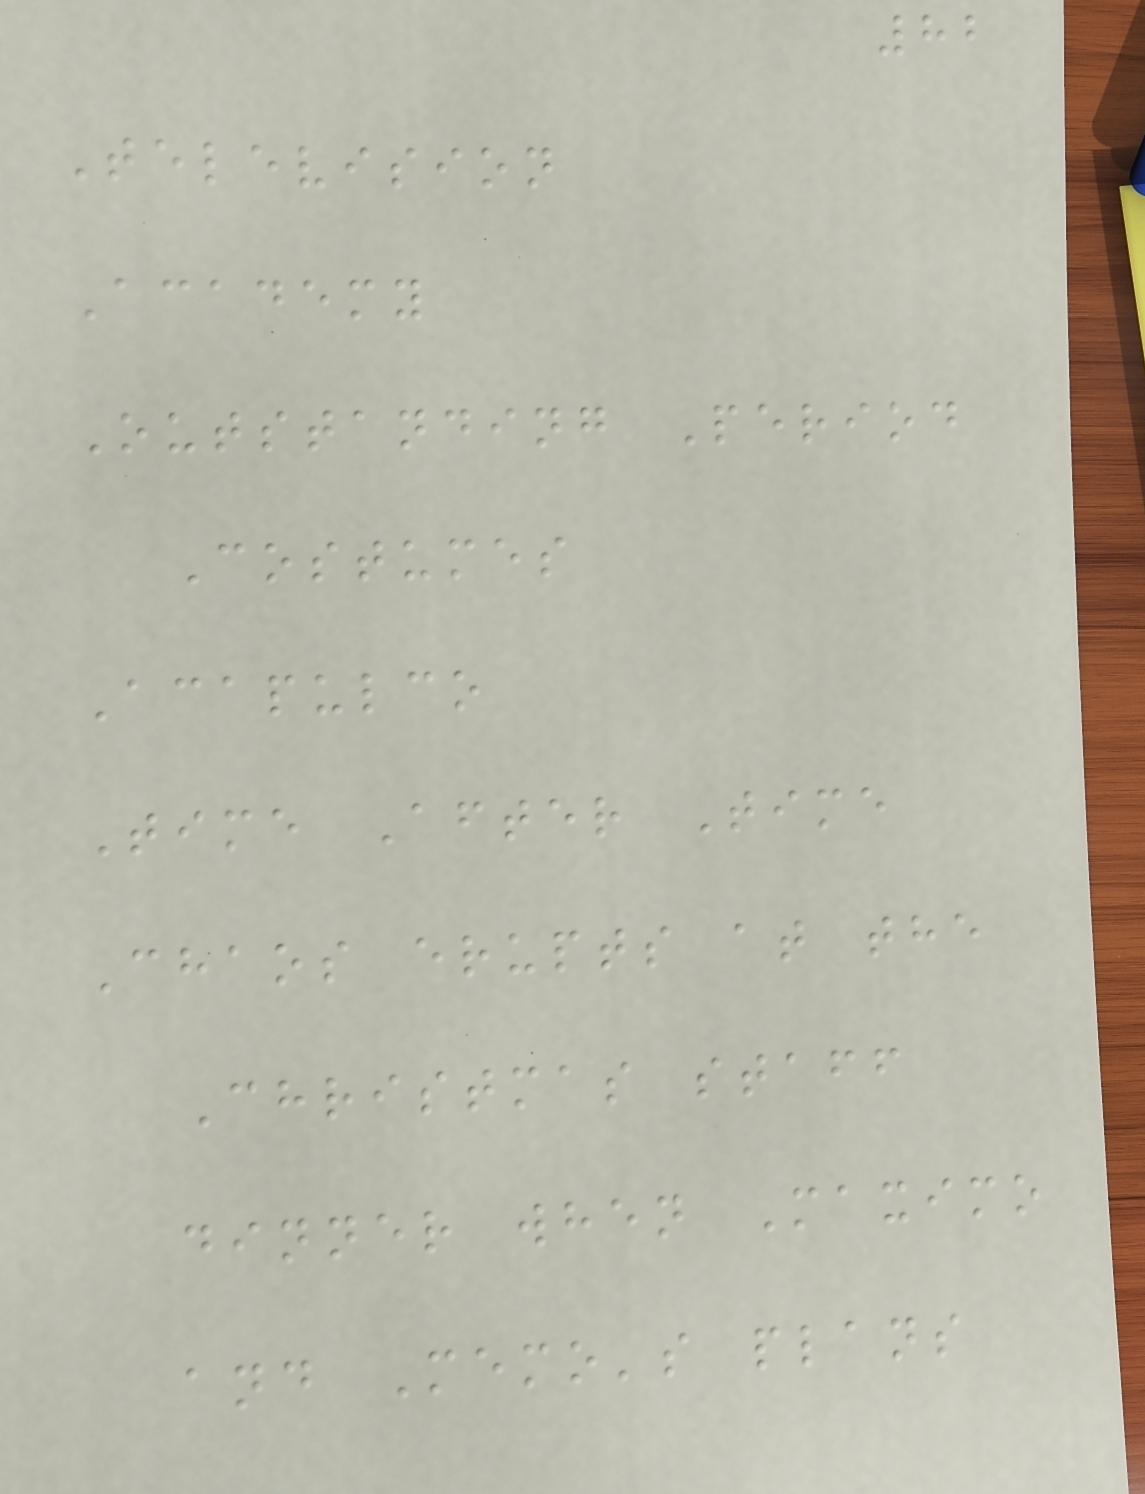82
Television
Academy
Outstanding Period
Costumes
Acapulco
Time After Time
Chaos erupts at the
Christmas staff
dinner when Maximo
and Memo's plans
